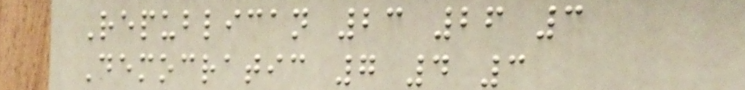Republican 23 26 3
Democratic 7 4 3
